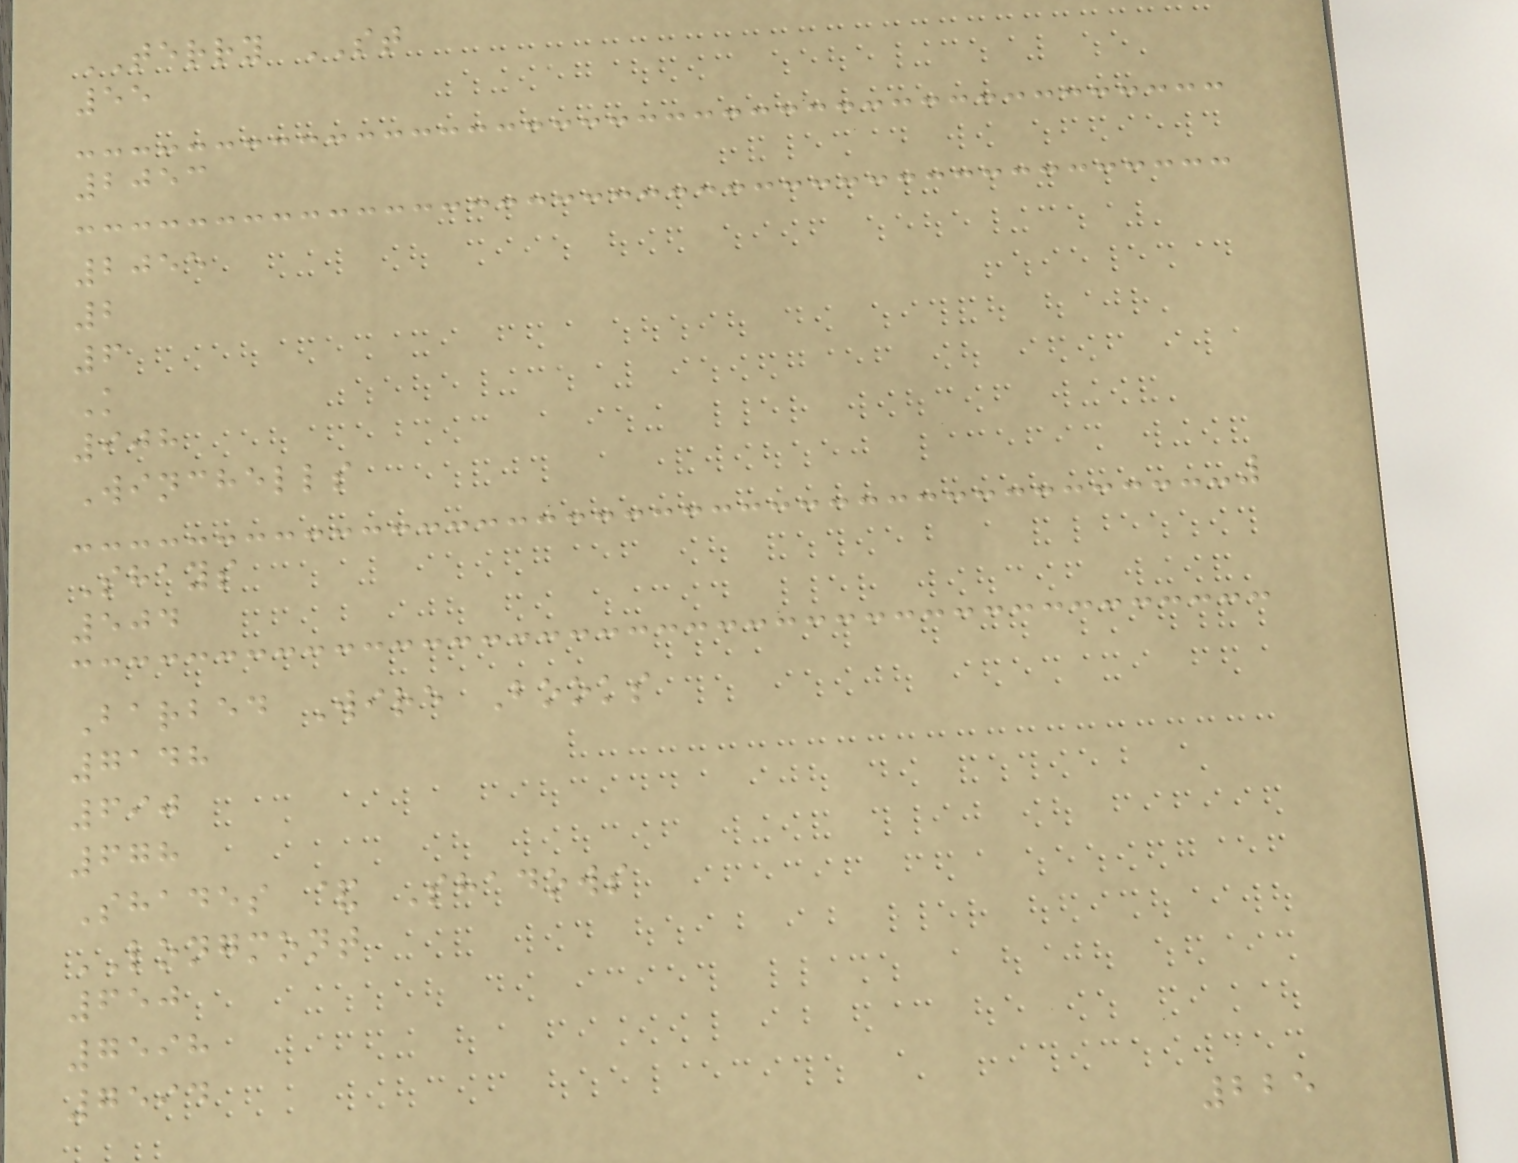TERRY ST
55
2053
2055
2
6
K
908
Winchells
Shays
504
Barbed Wire Books
7148
690
678
Shades & Shadows
LONGMONT
650
7598
7594
225
